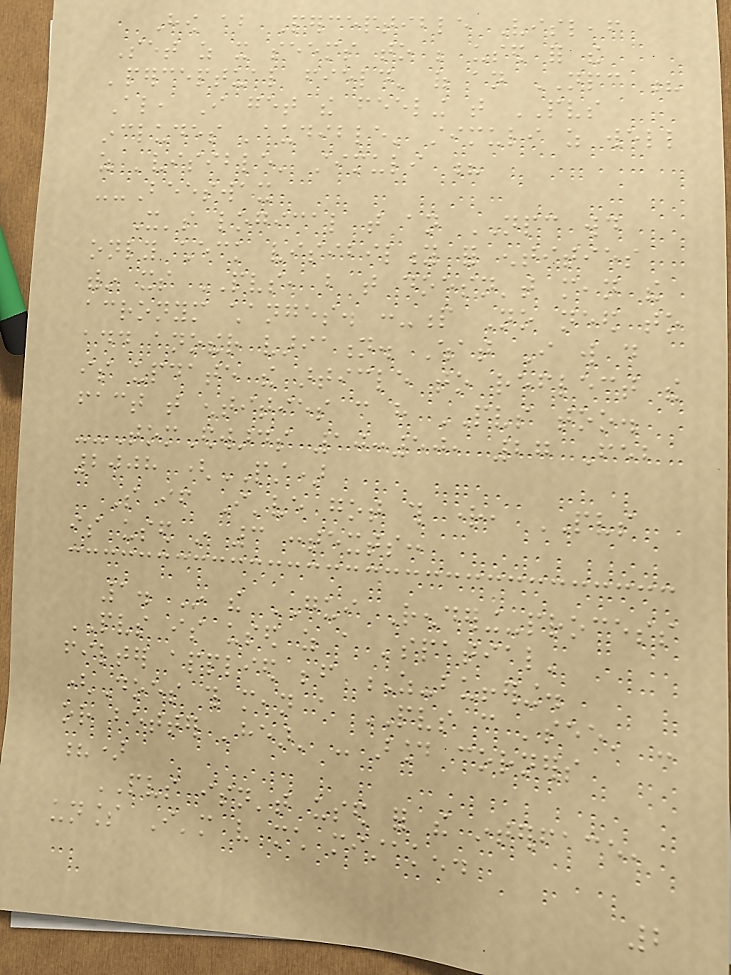How about Perceptible Visleaf
Set as it seems to be used for the
'perceptual field' of an NPC ?
Also, I get the feeling that PVS
includes 'audible' stimuli as well
as 'visible' stimuli ?
--Beeswax
It's logical that an NPC would
only check visibility for entities
within its PVS, but that doesn't mean the
acronym changes. :-p No need to
add another variation. What I will do
is update the article to reflect the
fact that entities can have PVS too.
--TomEdwards 10:50, 27 Feb
2008 (PST)
So if I've got this right, PVS
is used in 3 contexts:
1. In the GUI Rendering-process
PVS is used as a 'spatial'
filter applied before Z-buffering.
(Does this mean a PVS can 'see' -
or better 'hear' - around corners
?)
PVS isn't used for the interface,
unless I'm very much mistaken.
2
